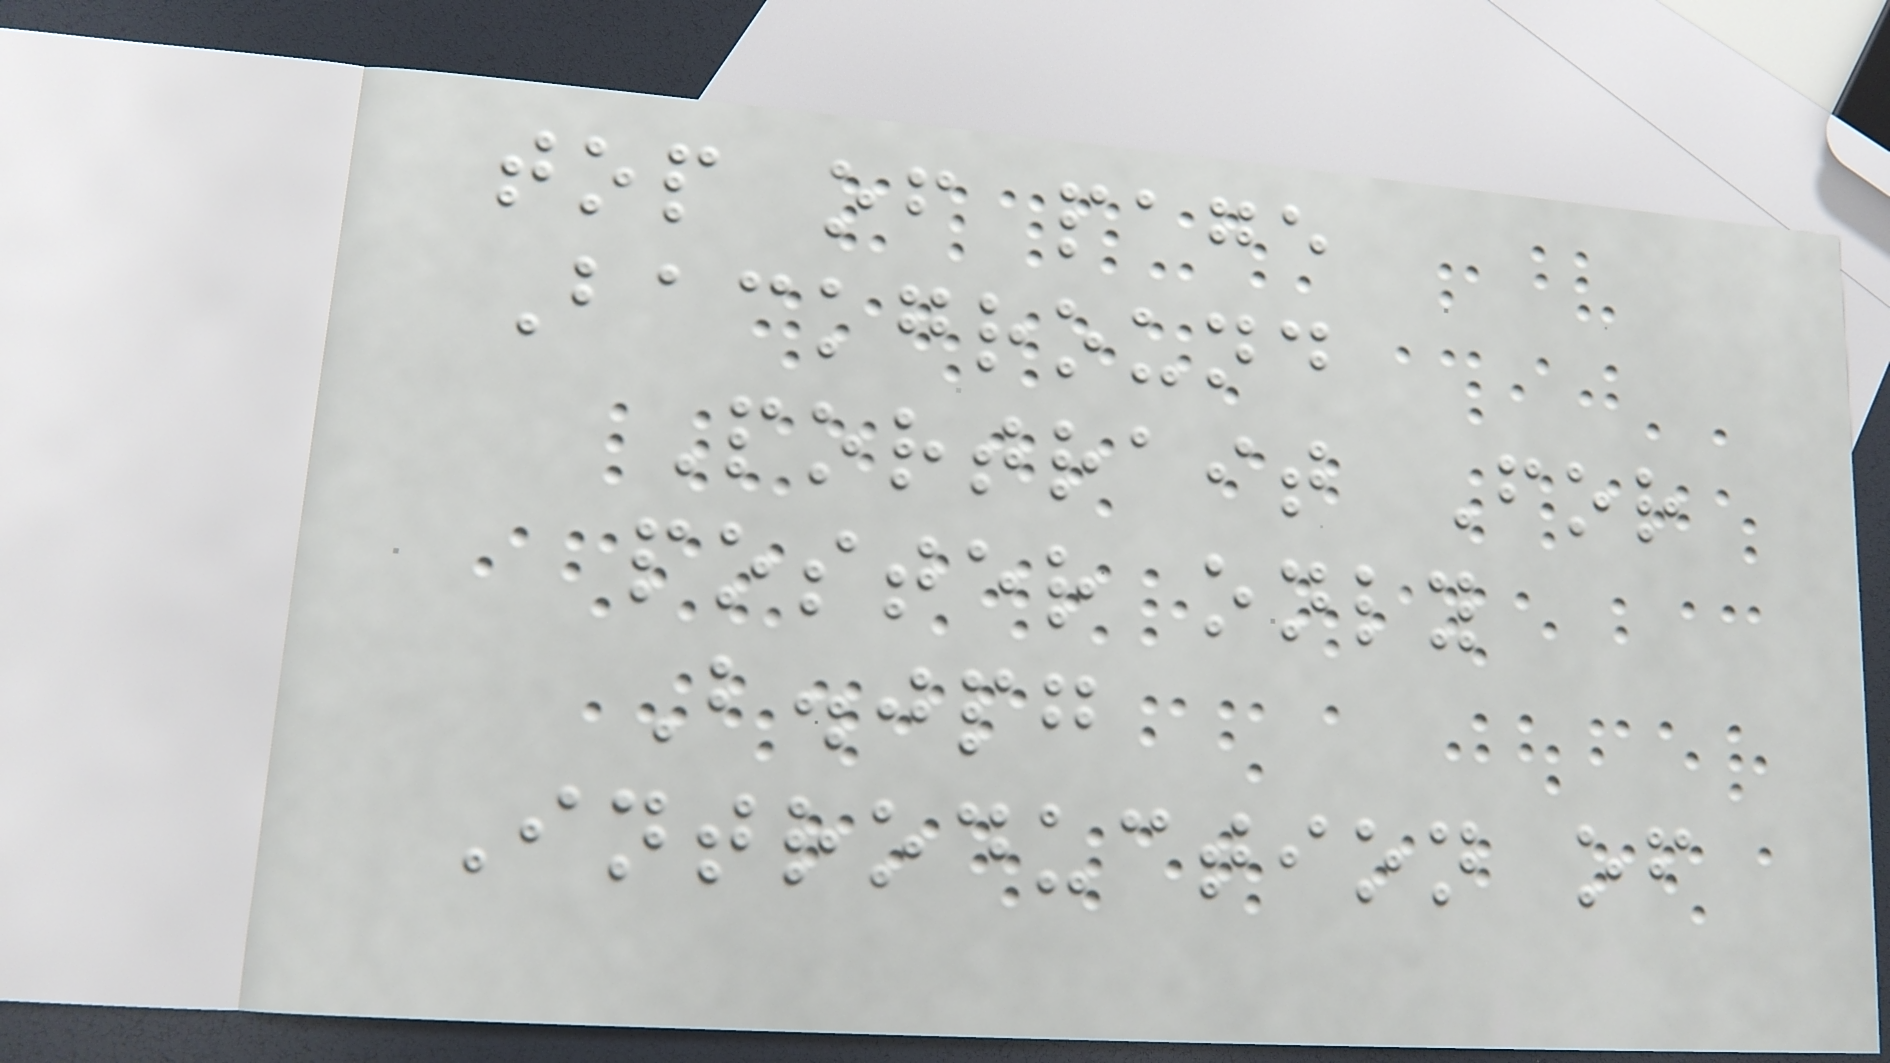top of page
Background
Portrait For
poster only
B.jpg
Introduction of
